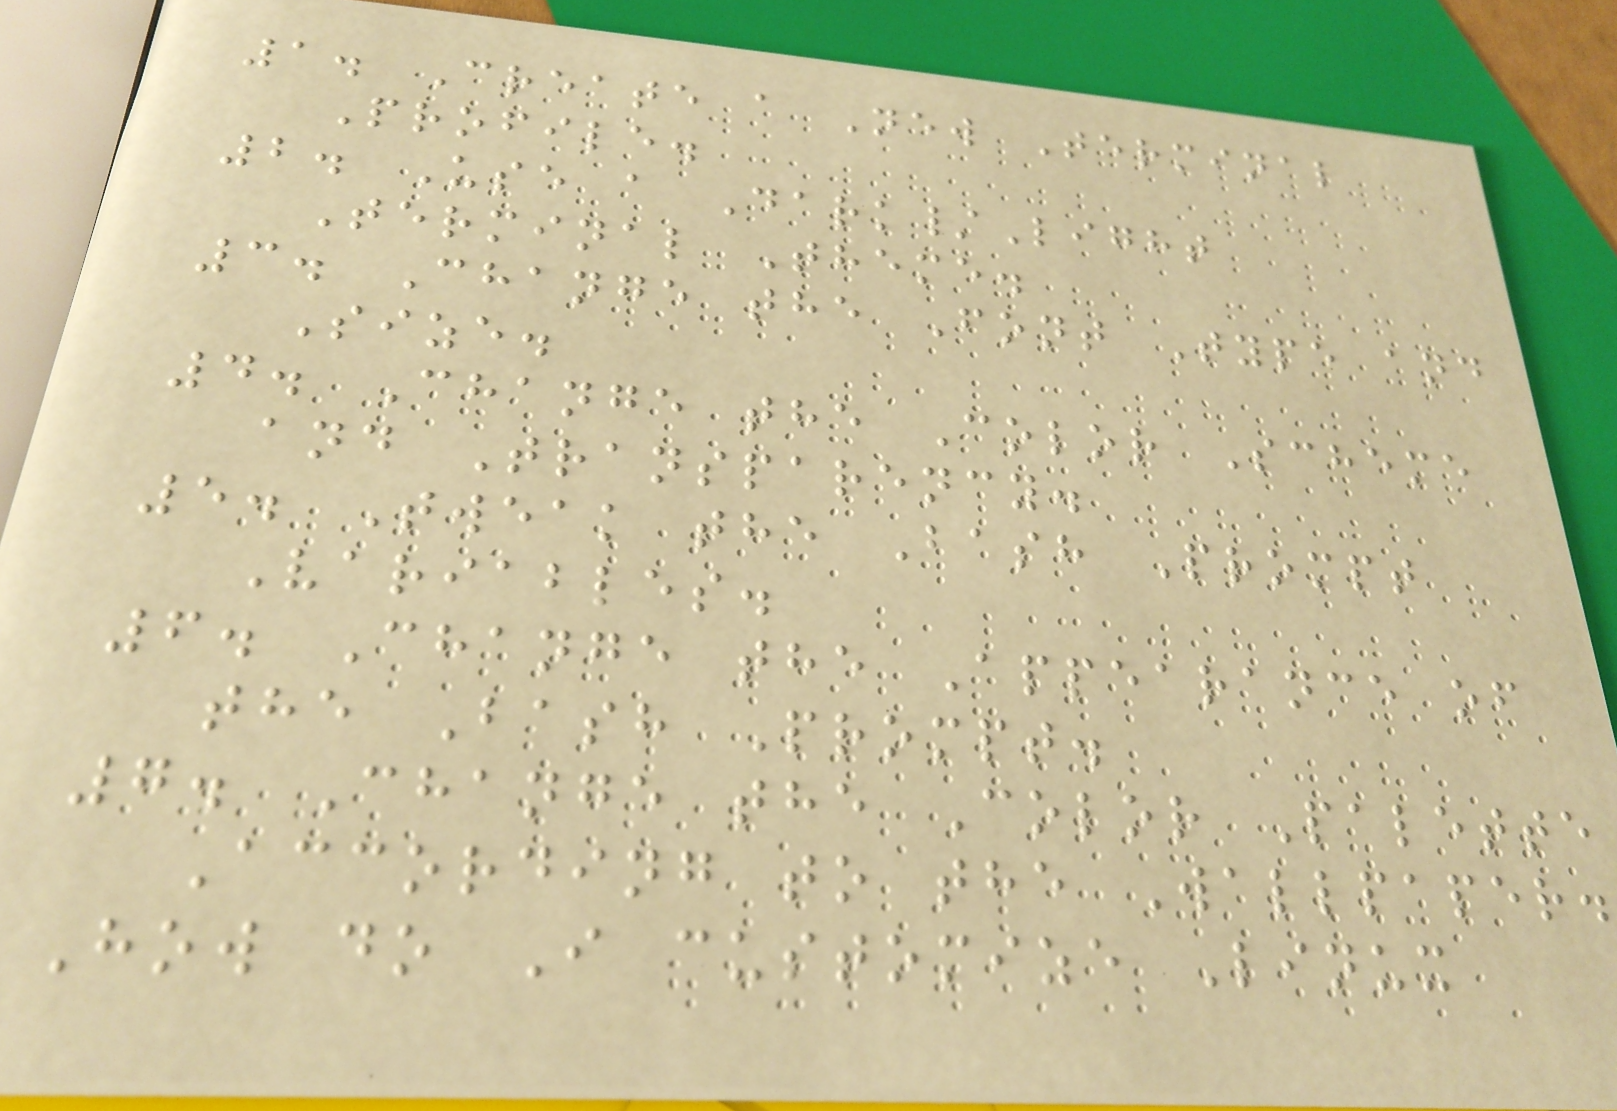1. Create a New Terminal
Profile.
2. Use a Dark/Light
Terminal Theme.
3. Change the Font Type and
Size.
4. Change the Color Scheme
and Transparency.
5. Tweak the Bash Prompt
Variables.
6. Change the Appearance of
the Bash Prompt.
7. Change the Color Palette
According to the Wallpaper.
How do I customize Linux
